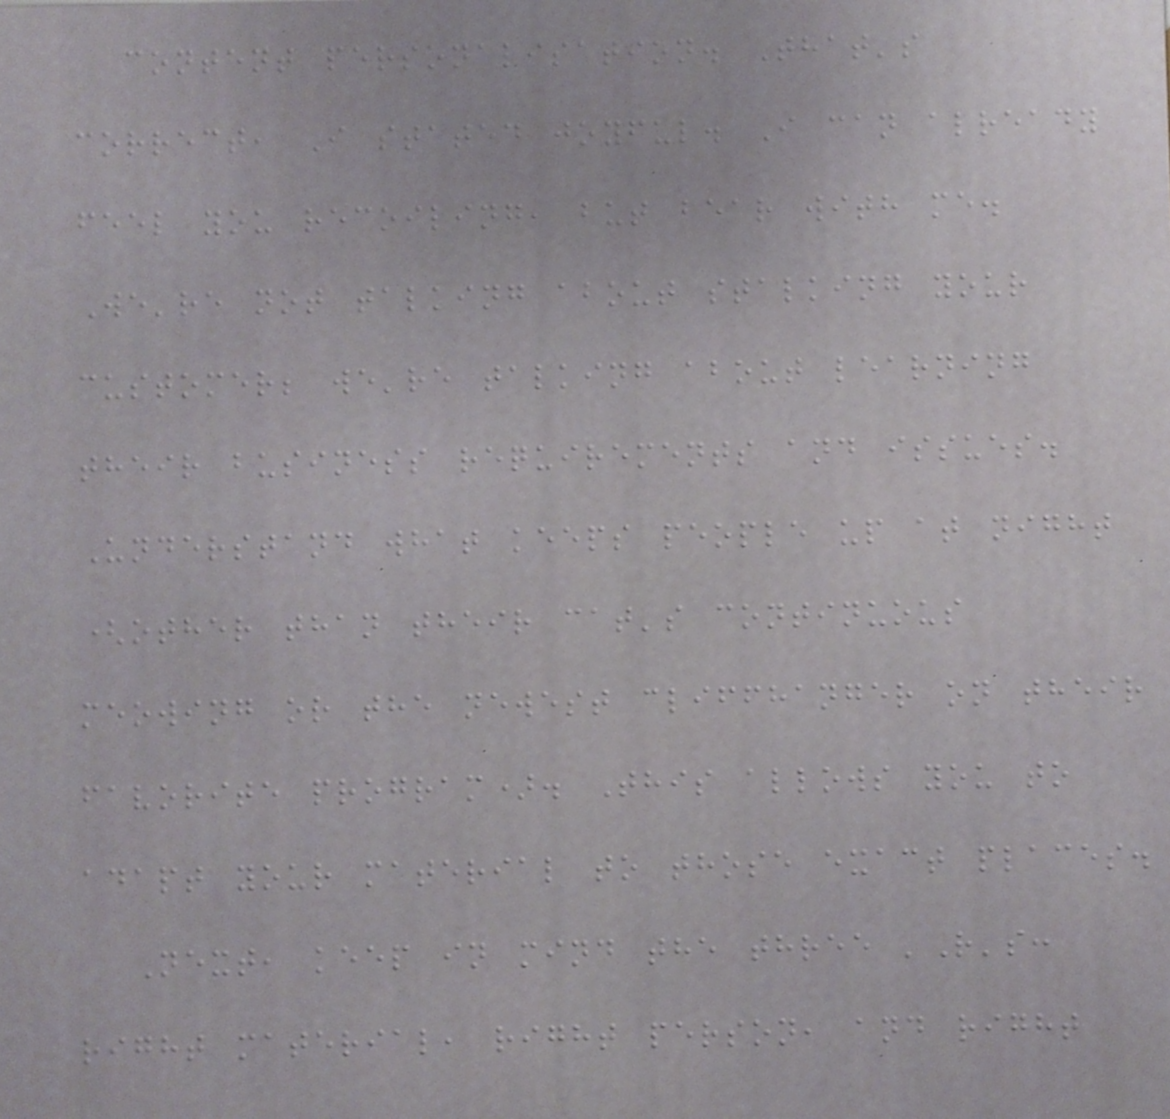content personalisation. That's
correct, I stated joyful. I can already
feel you recoiling, but bear with me.
We're not talking about stalking your
customer; we're talking about learning
their business requirements and issues.
Understand what keeps people up at night
(other than their cat's continuous
meowing or the newest cliffhanger on their
favorite program). This allows you to
adapt your material to those exact places.
Next, keep in mind the three 'R's:
right material, right person, and right
